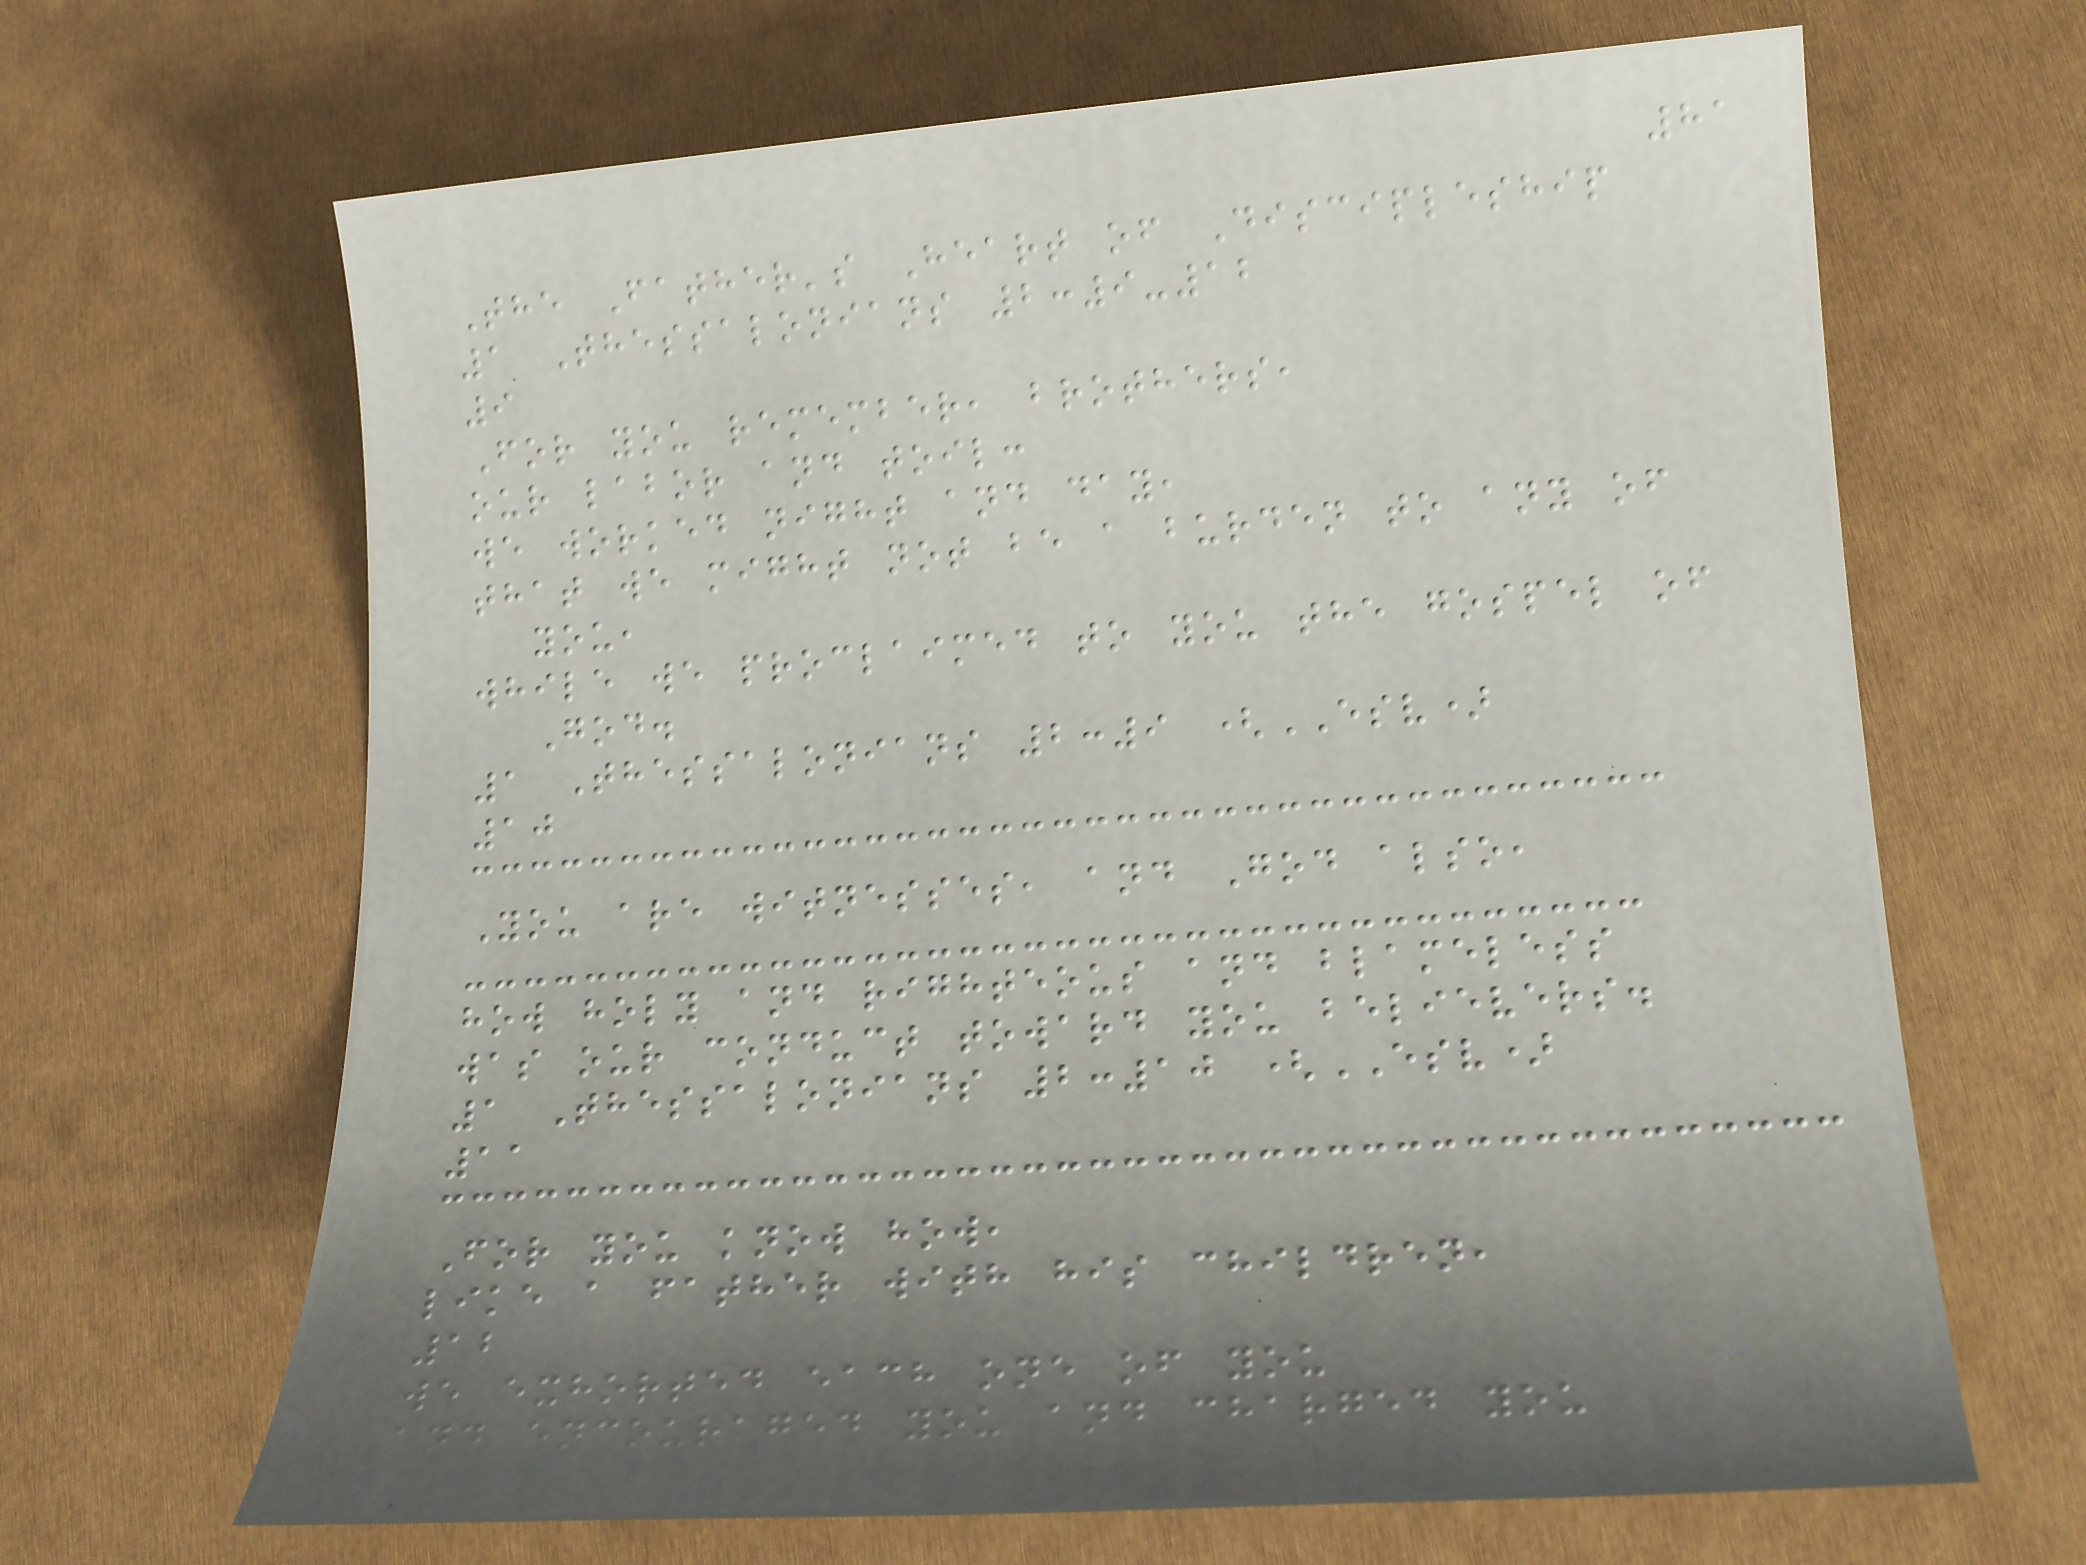81
The Father's Heart of Discipleship
1 Thessalonians 2:9-12
9
For you remember, brothers,
our labor and toil:
we worked night and day,
that we might not be a burden to any of
you,
while we proclaimed to you the gospel of
God.
1 Thessalonians 2:9 (ESV)
10
You are witnesses, and God also,
how holy and righteous and blameless
was our conduct toward you believers.
1 Thessalonians 2:10 (ESV)
11
For you know how,
like a father with his children,
12
we exhorted each one of you
and encouraged you and charged you
